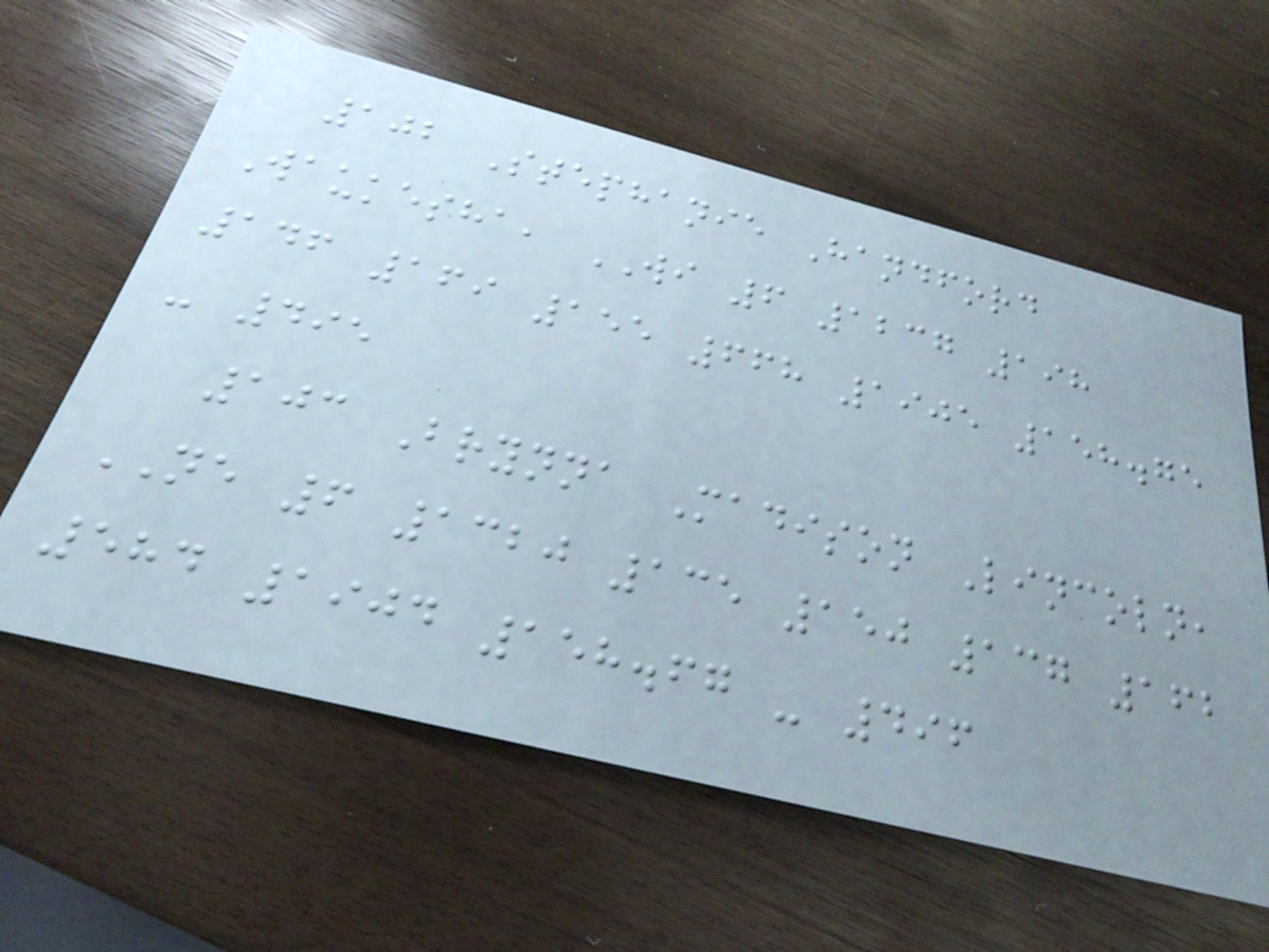102 Stephanie Handford
Waukesha, WI 6 1237 198
146 169 155 668 1905 158.75
- 495
103 Brynna Madison Lincoln,
NE 6 1320 135 150 137 162
584 1904 158.67 - 496
